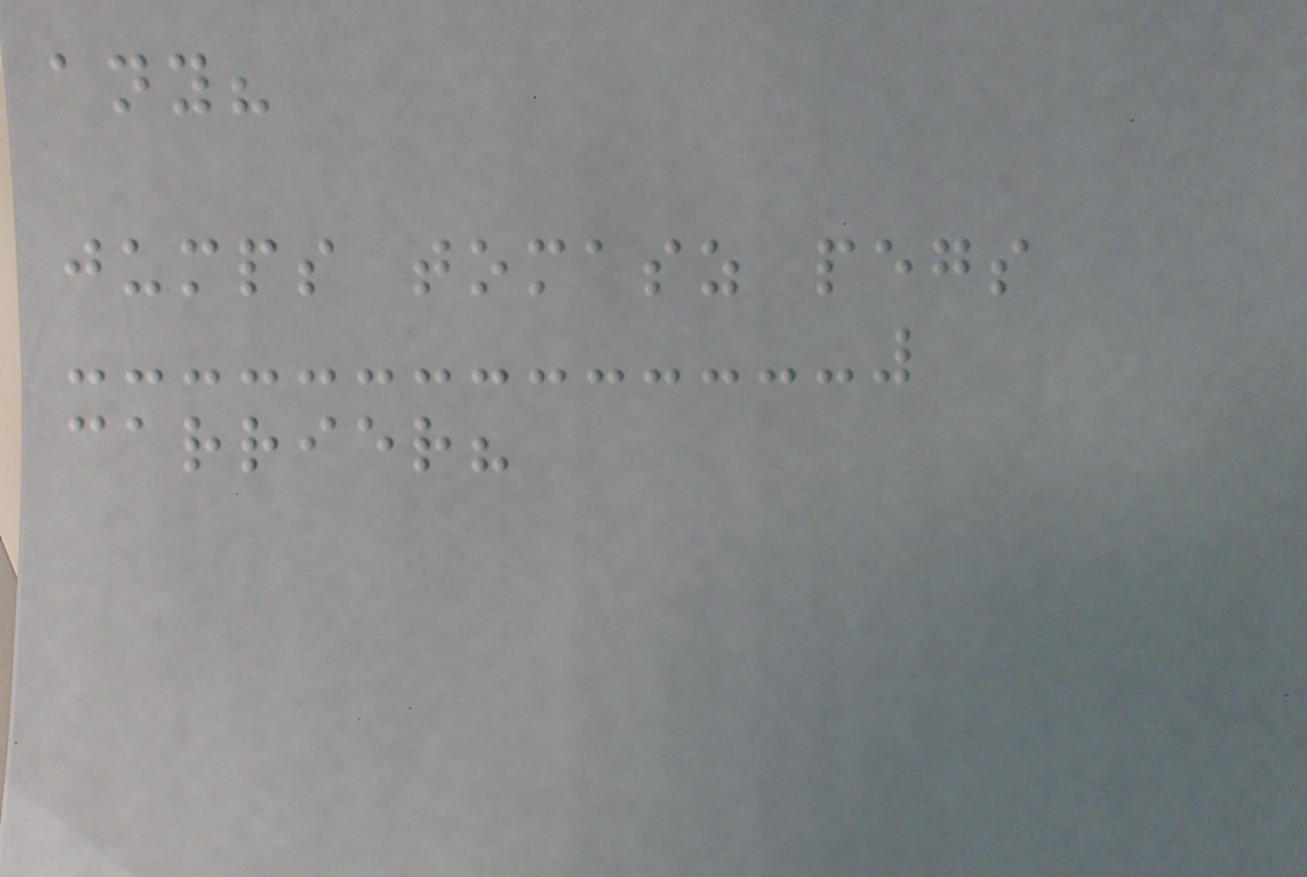any?
jumps tomasz pegs
carrier?
